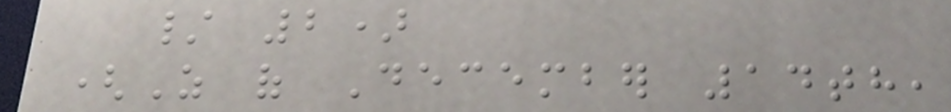/ 2)
(As of December 14th,
